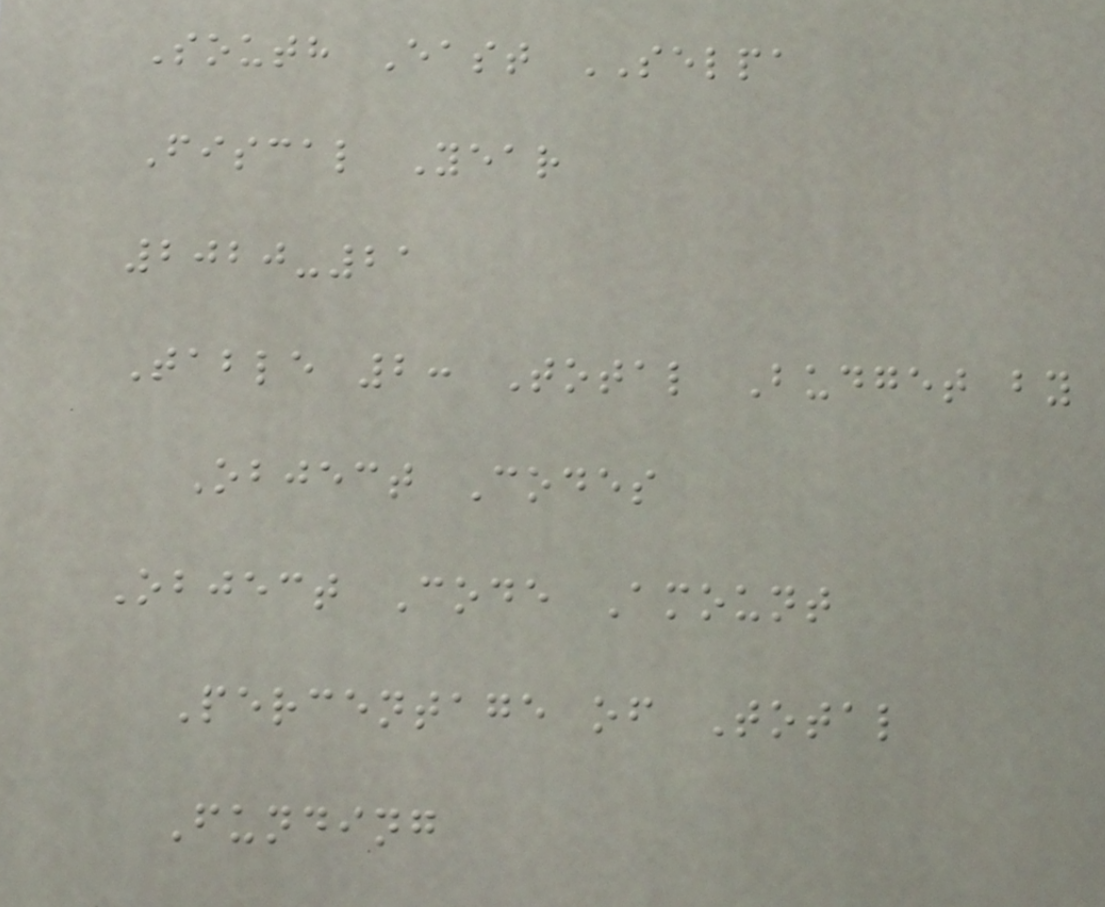South East SELPA
Fiscal Year
2020-21
Table 2: Total Budget by
Object Codes
Object Code Amount
Percentage of Total
Funding
